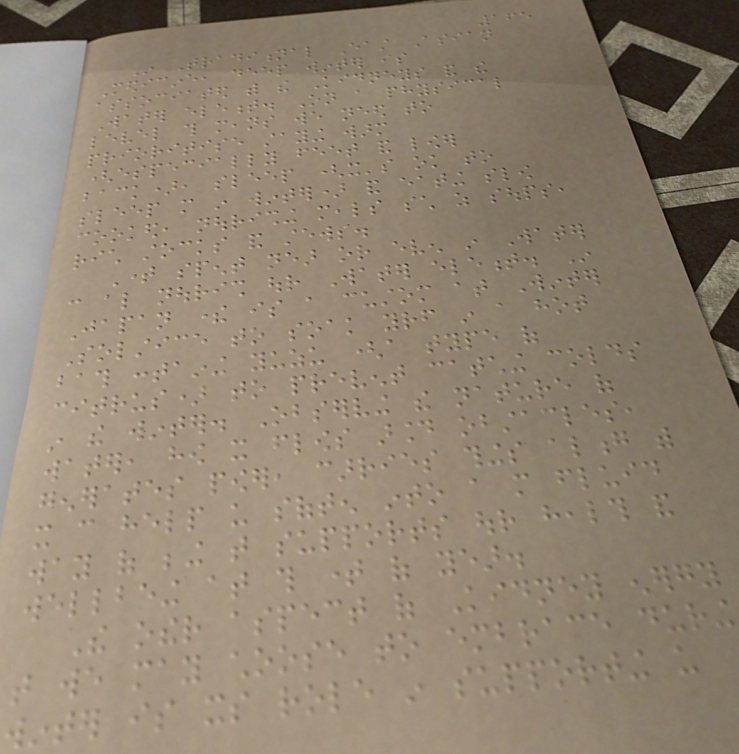165
In Traditional East Asian
Medicine, deep winter is
associated with the Kidneys and the
Water element. On a physical
level this means we need to
prioritise staying warm
(especially feet and lower
back), sleep (it's ok to
sleep more in winter) and eating slow
cooked, nourishing meals such as soups,
rich stocks and stews.
Time spent near or even in Water
can also nourish our Water element. In
Japan there is a custom at Winter
Solstice to soak yourself in a hot
bath containing yuzu (a type of
citrus) to prevent catching colds
in the winter. Observing the nature of
water, how it flows around obstacles,
generates power, carries things along with
it can help us soften into a more fluid
way of being that supports our health and
wellbeing at this time of year.
The other aspect of Kidney energy
that we may choose to embrace during
winter is its role in supporting us
